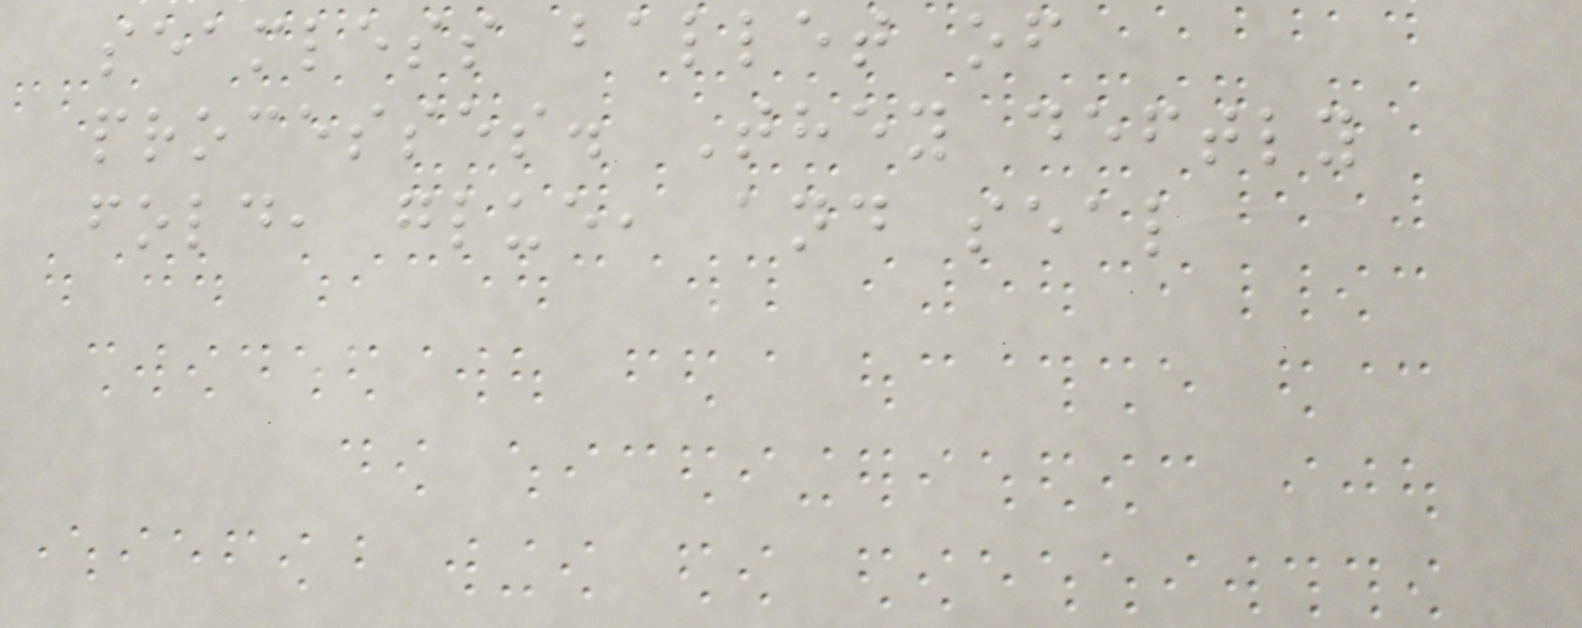seamless ballet of
processes. They deftly
fold, glue, and seal
